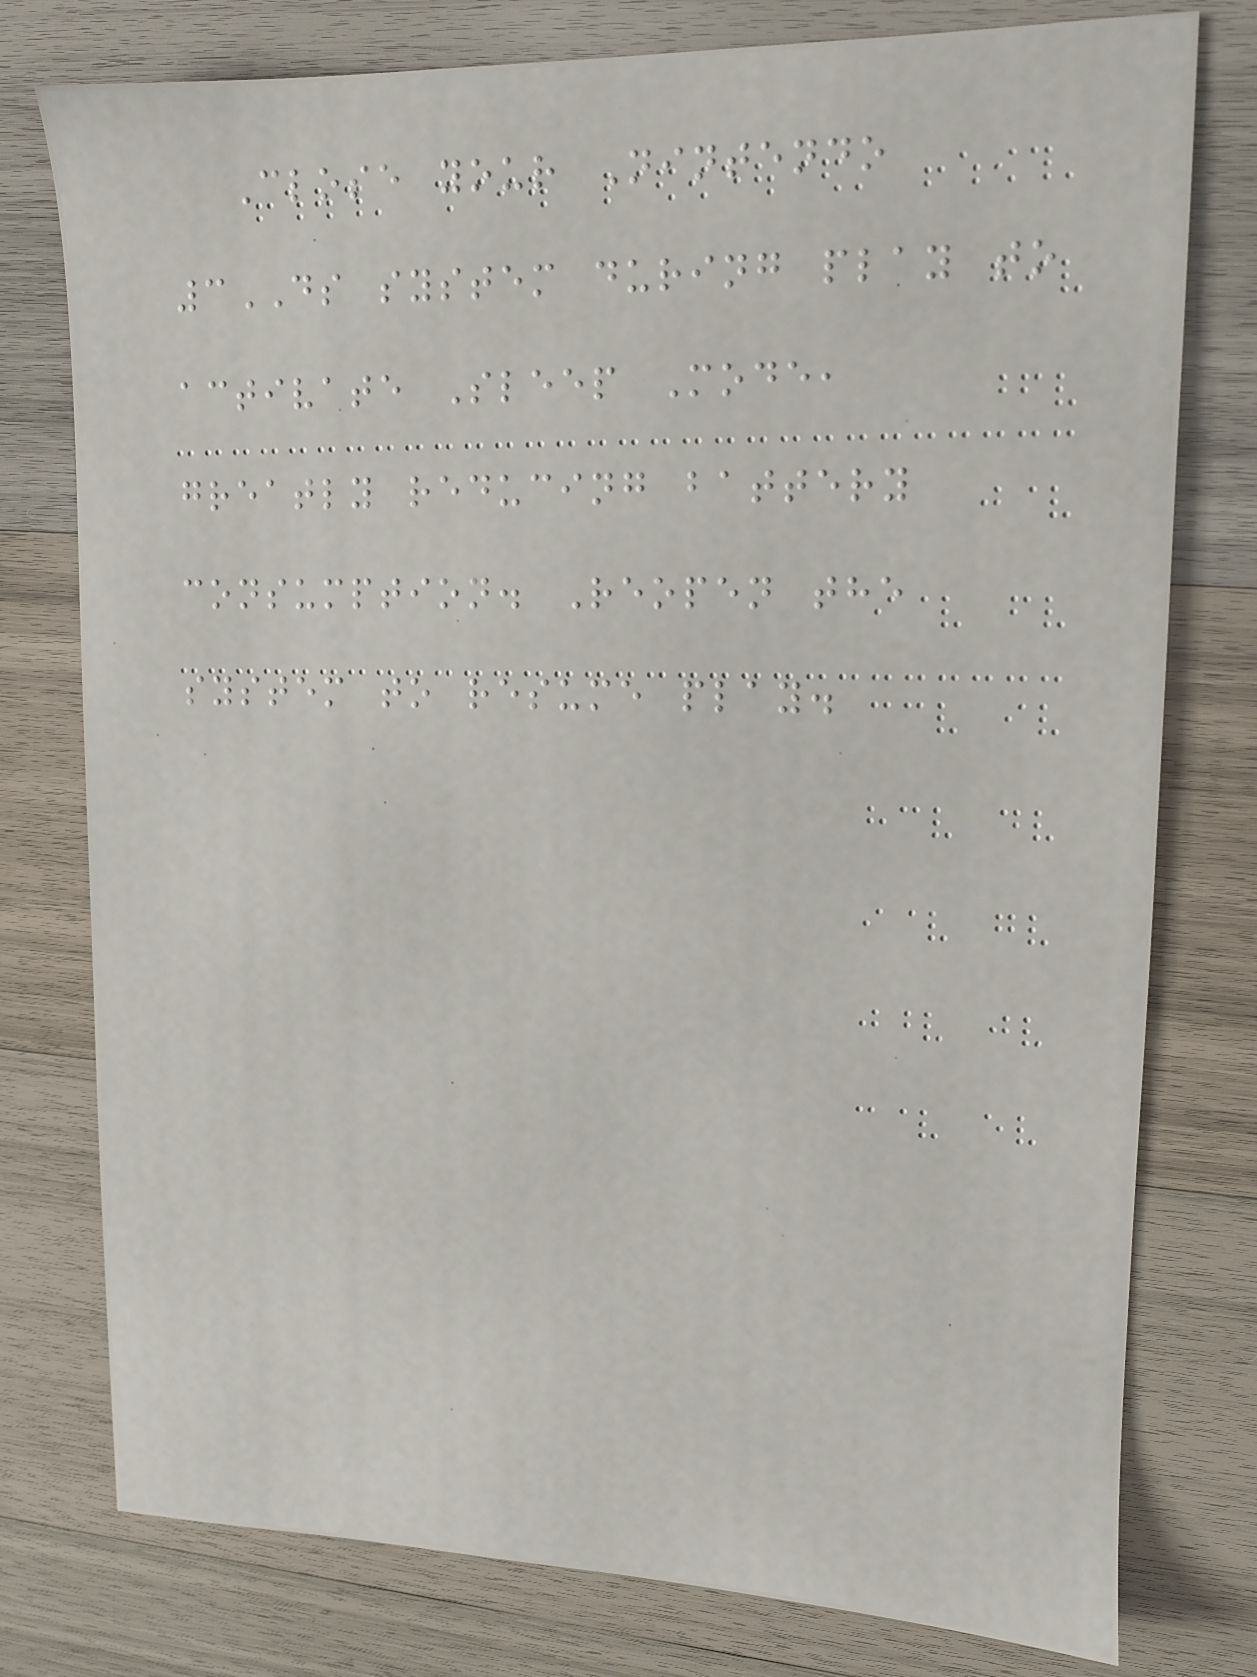Close your Nintendo
3DS system during play to
activate Sleep Mode,
greatly reducing battery
consumption. Reopen the
system to resume play.
